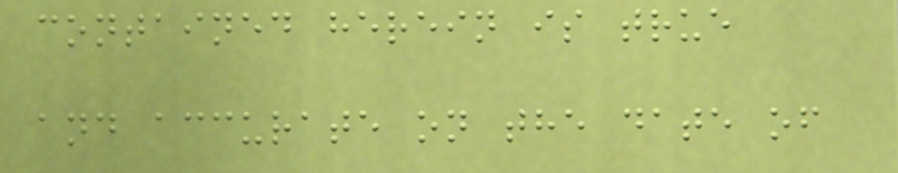contained herein is true
and accurate on the date of
